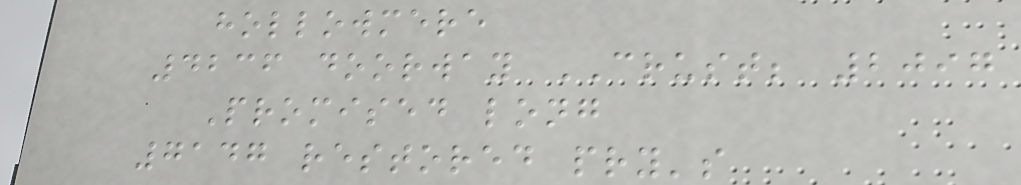hollowmere
4236 doorway CRUST; 2097
Promised long
7147 restored pry's
